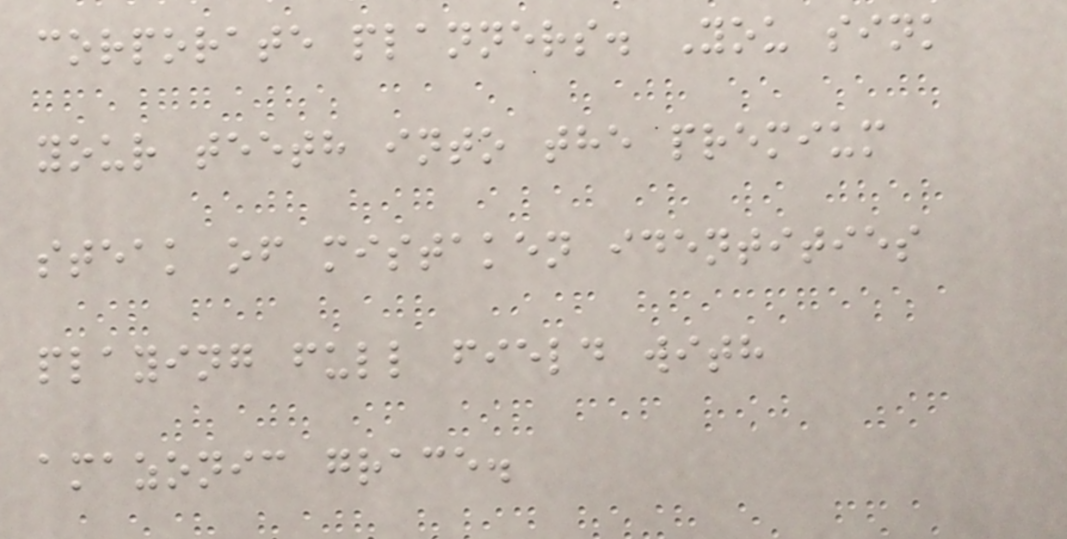corporate planners. You sink
your teeth into the premium
steak of mistaken identities
playing full field with
amazonic grace.
